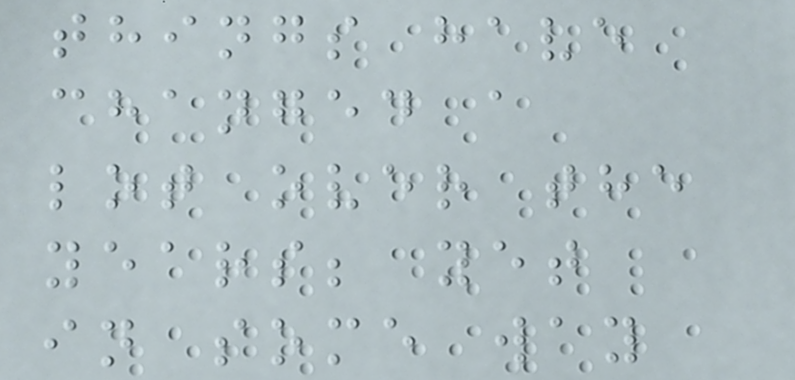things have
changed a
lot over the
years; yet
in some way
